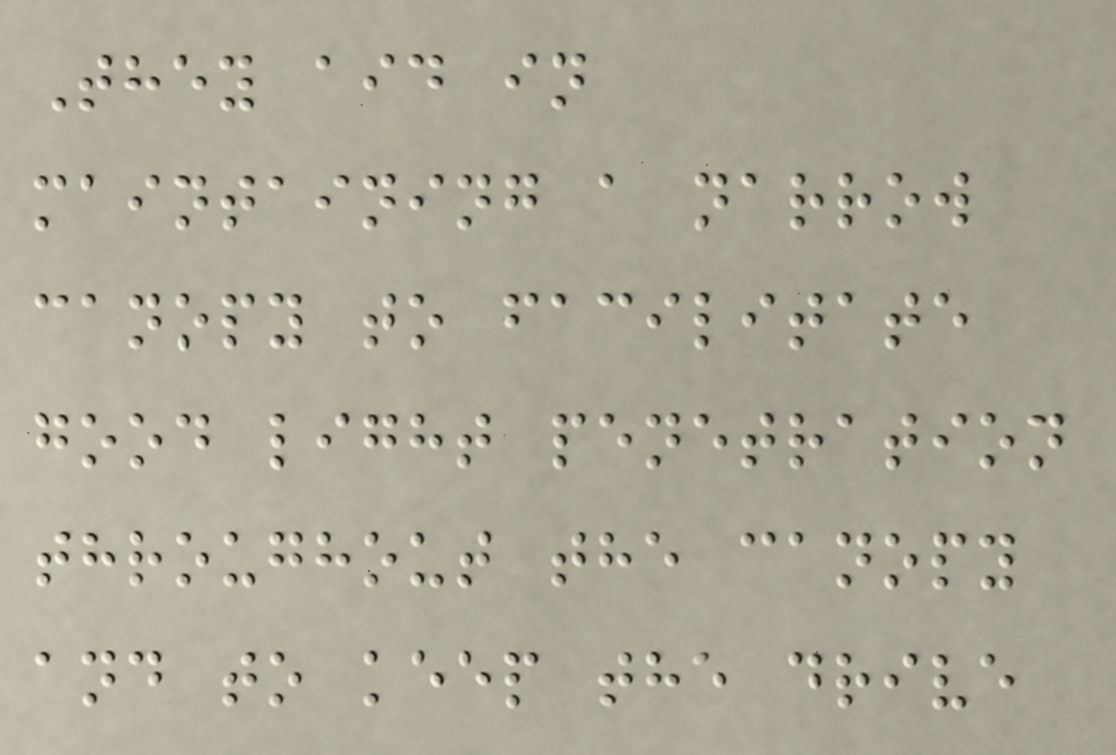They aid in
maintaining a narrow
canopy to facilitate
good light penetration
throughout the canopy
and to keep the drive
